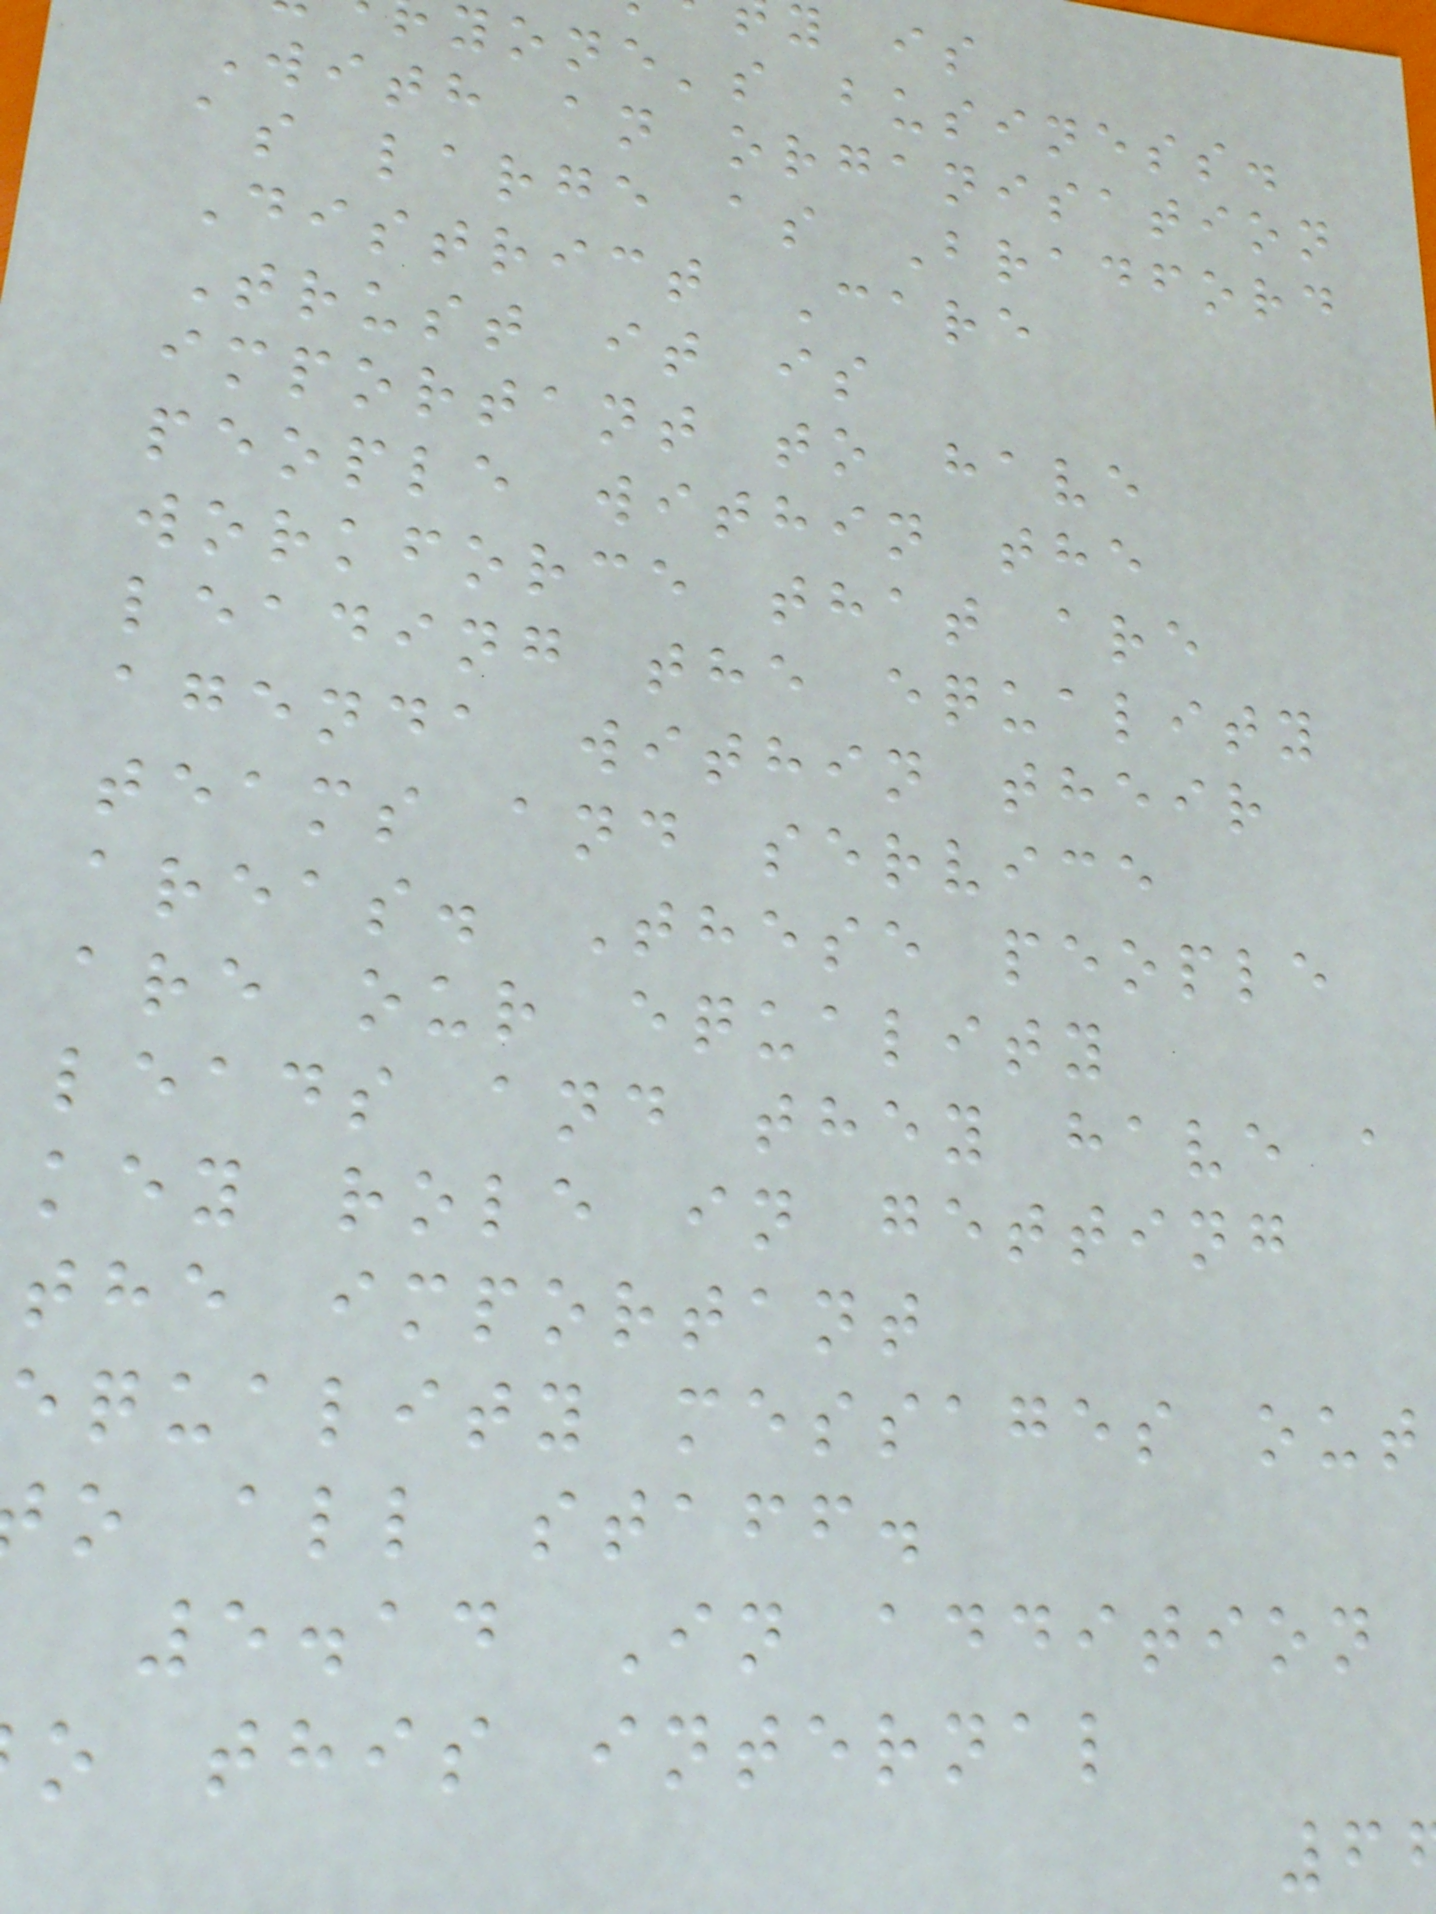y is
yone's business.
With an organisation
as large as Bradford
District Care
Trust it is
important to have
people within the
workforce that are
leading the equality
agenda within their
teams and service
areas. These people
are our equality
leads and they have a
key role in getting
the important
equality messages out
o all staff.
5.14 In addition
o this internal
